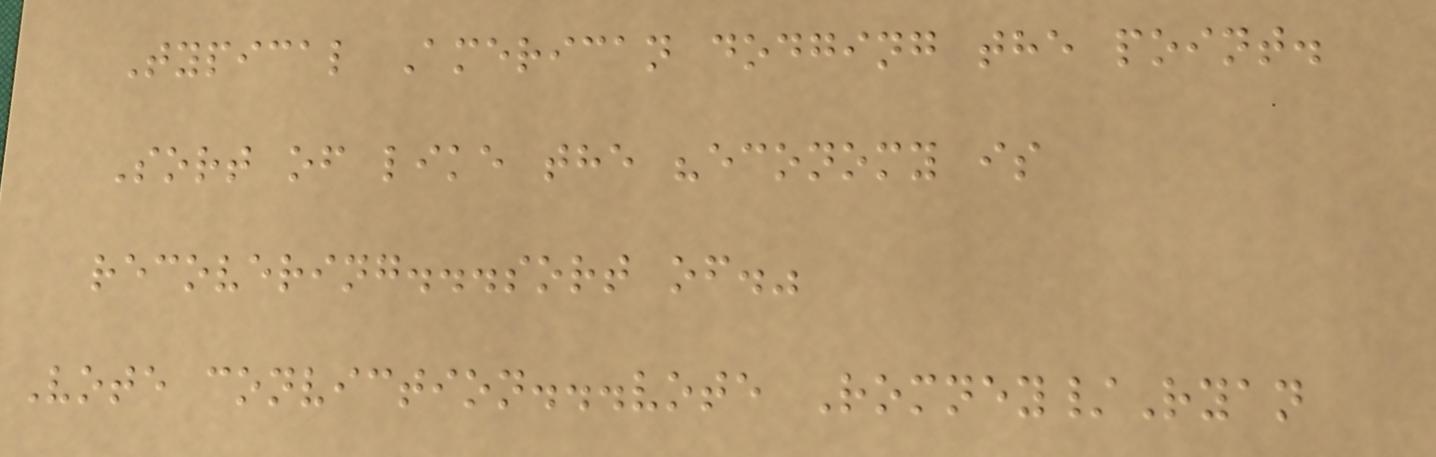Typical American dodging the point.
Sort of like the "economy is
recovering...sort of."
Vote conviction...vote Romney/Ryan
